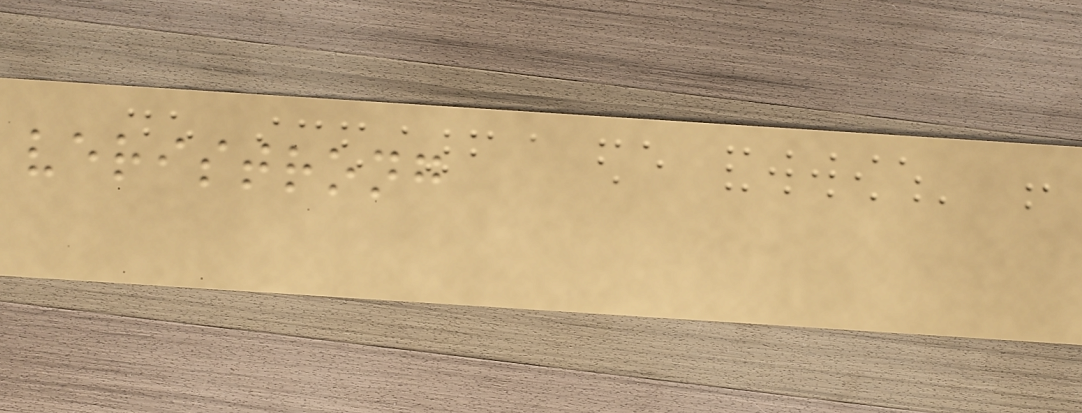veristrong
